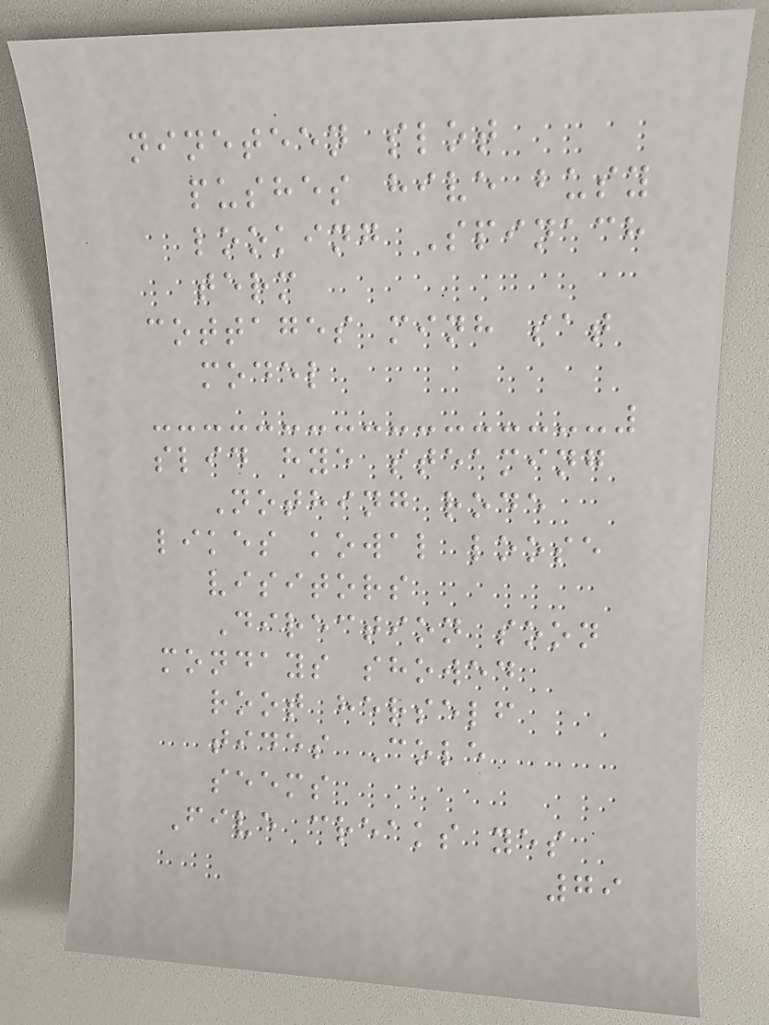nineteen slot
pushes hive busy
looking Spinach
term
cottages minh sat
model
slid hye steaming
Nothing rode
likes kowal loose
visitors
Direction soon
mondays showed
root herself
tides Cole
seems
Five creaks yes
79
